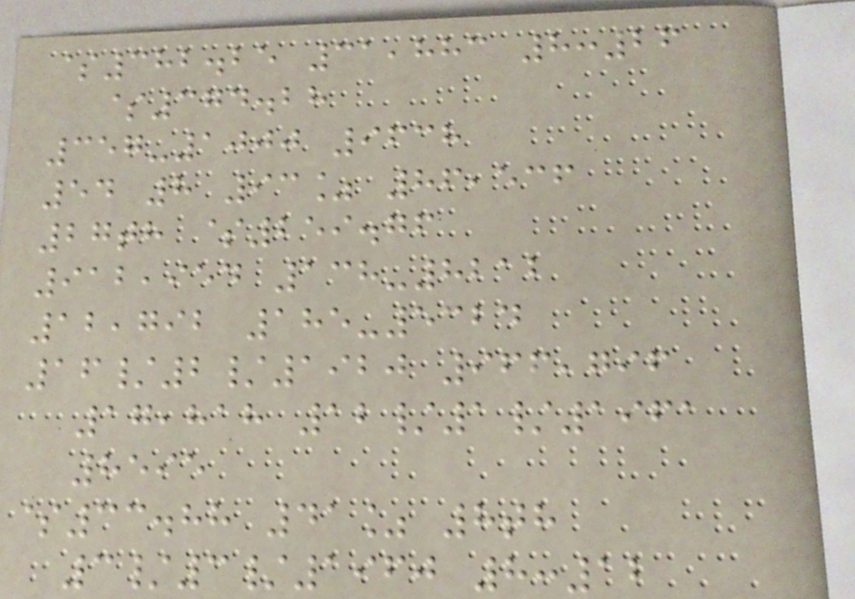$382.25 31,883 8:26
$374.28
357-1000 9638
54 8 93% 86,536
27th $259.76
912,954 138-8212
12,792 185-5324
16/2/1920 966,796
17,818 12/1/1961
8595
$33.88 41% 8th
3/3/1960 8:12
